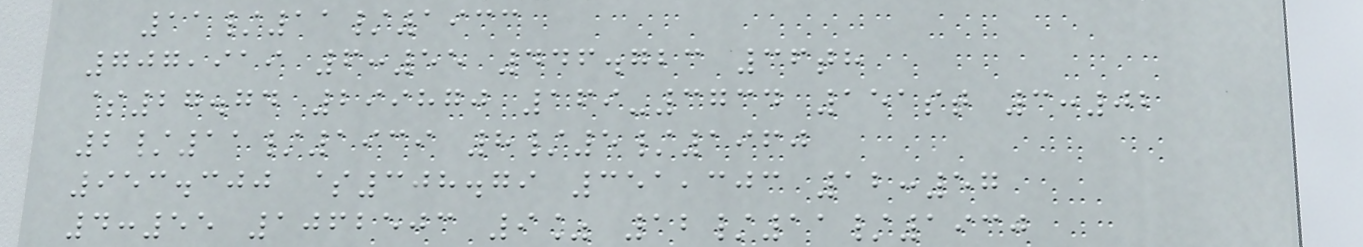11/11/1933
707,919 6:55 446.723 36th
$27.74 299870 169-3734 151st 3:02
2/11/1939 8/5/1960
953.300 $308.79 351,303 12:57
4:55 1062503 9% 12/11/1930
